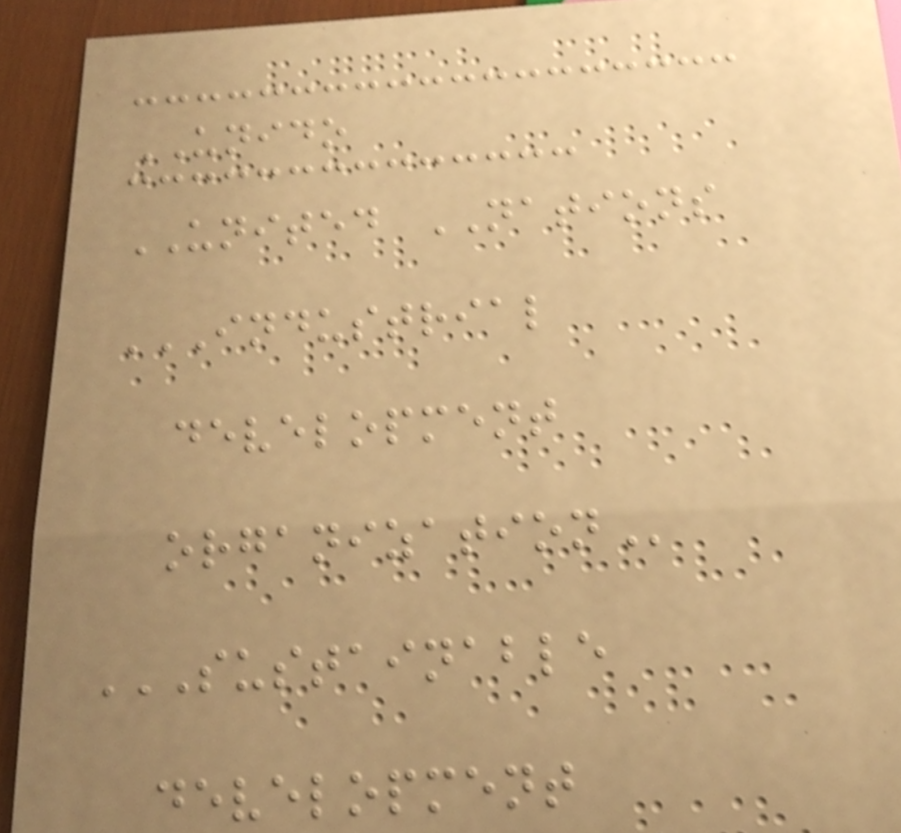UNIDO
UNITED NATIONS
INDUSTRIAL
DEVELOPMENT
ORGANIZATION
SUSTAINABLE
DEVELOPMENT
